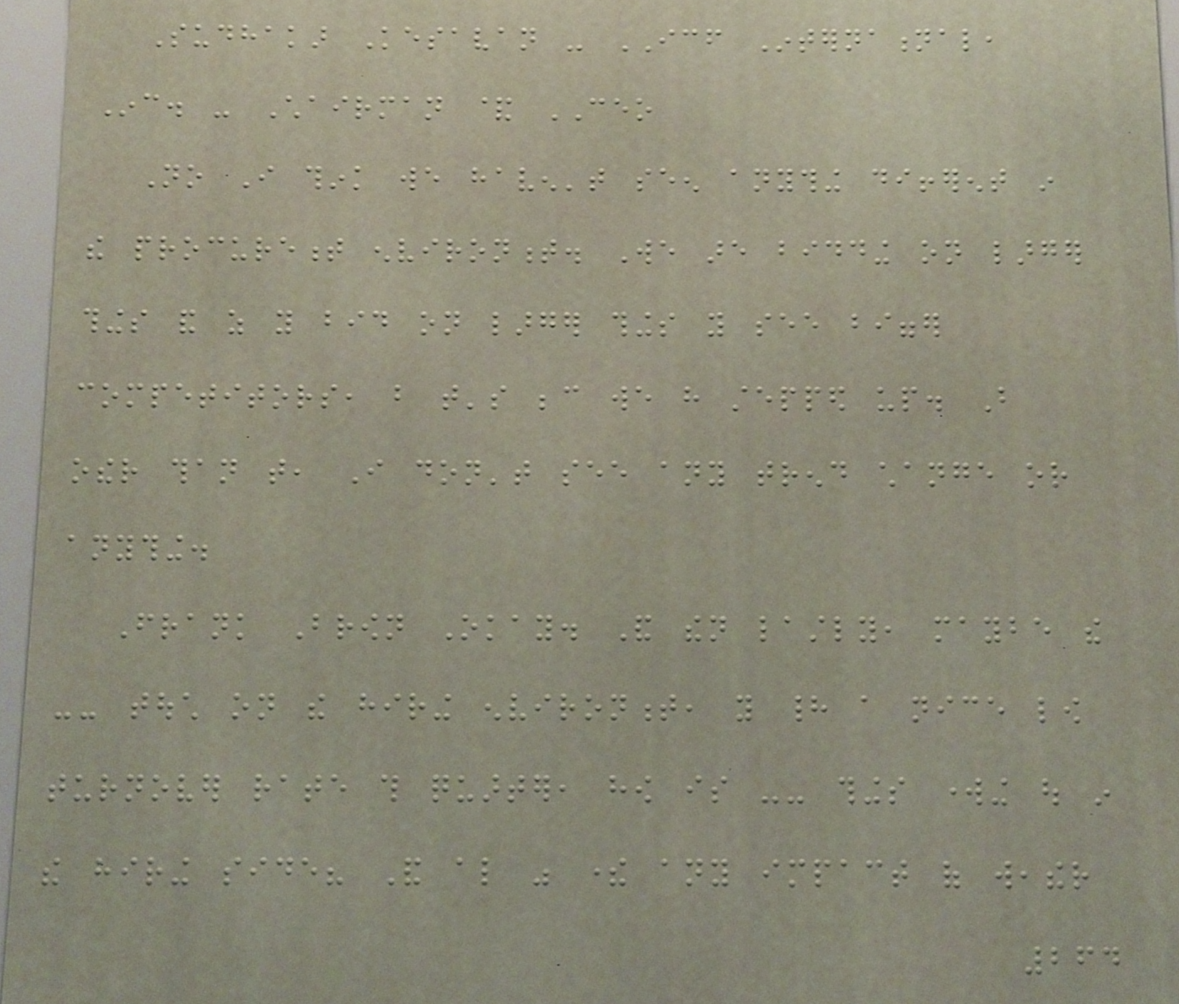Sudhakar Kesavan - ICF International,
Inc. - Chairman & CEO
No I think we haven't seen anything different in
the procurement environment. We are bidding on larger
things and as you bid on larger things you see bigger
competitors, but that's because we have stepped up. But
other than that, I don't see any trend change or
anything.
Frank Brown Okay. And then lastly, maybe the
-- touch on the hiring environment, you had a nice low
turnover rate this quarter, how is -- things working out in
the hiring side? And also was there any impact of weather
264
